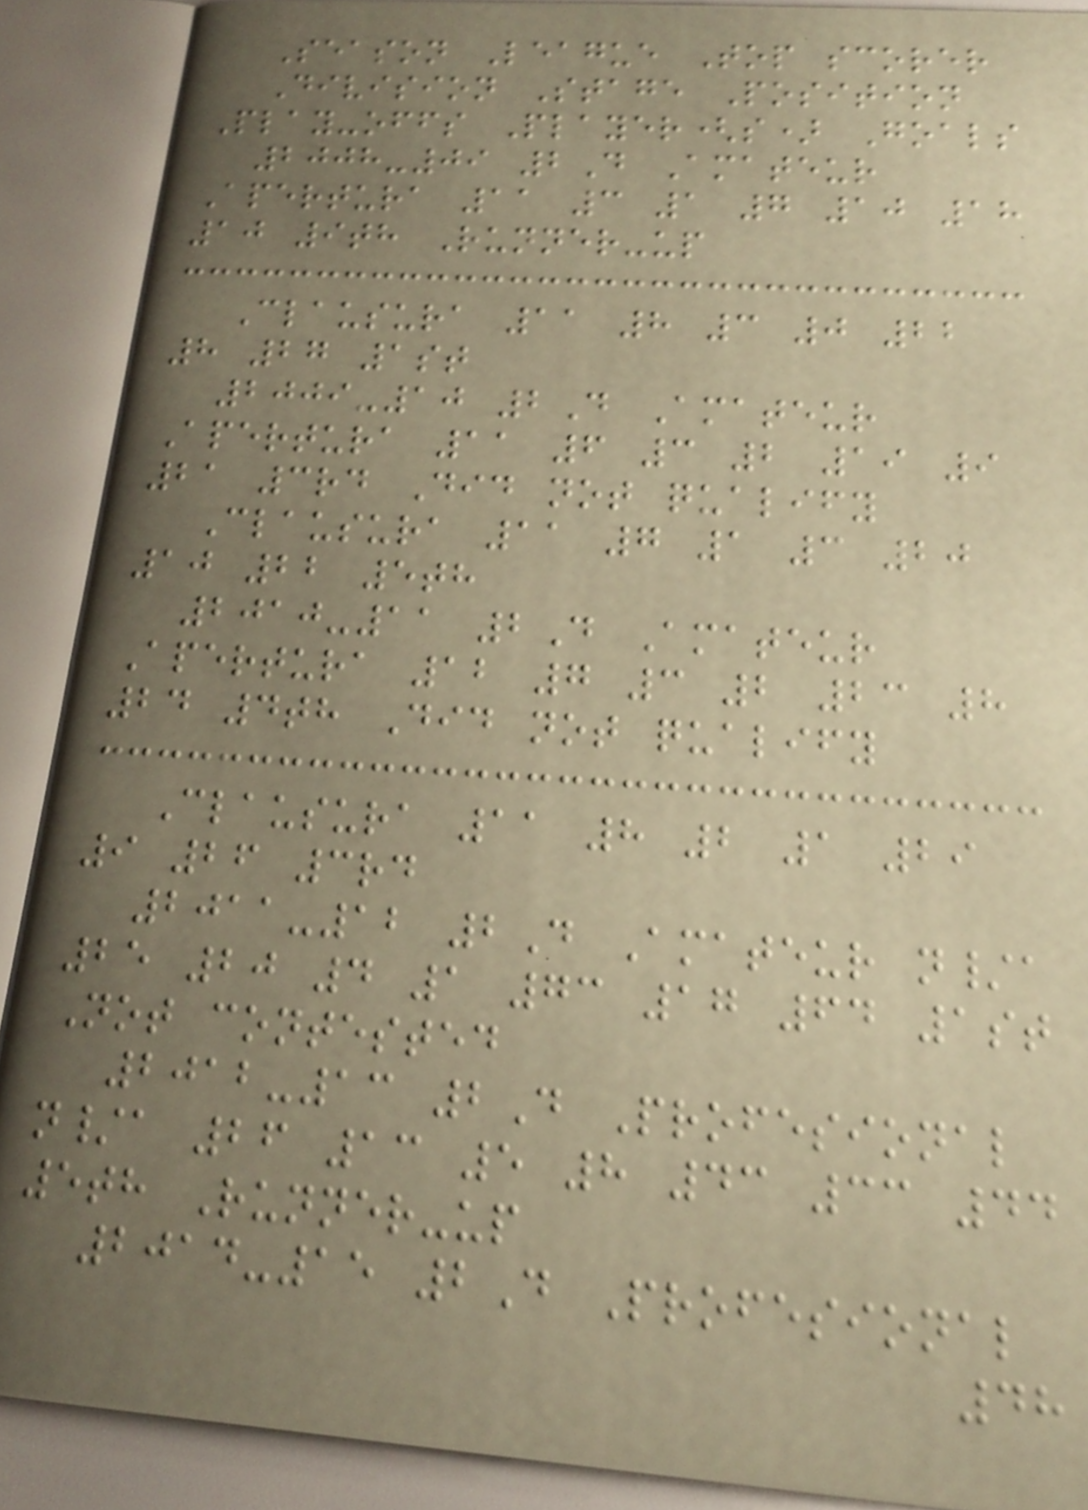Season League Top scorer
Division Stage Position
Play-offs Player(s) Goals
2008-09 2D Amateur
Apertura 11 3 1 7 10 18
10 9th Runner-up
Clausura 11 8 3 0 22
8 27 1st
2009-10 2D Amateur
Apertura 11 6 3 2 19 9
21 3rd Did not qualify
Clausura 11 7 1 3 20
10 22 5th
2010-11 2D Amateur
Apertura 12 7 3 2 23 8
24 4th Did not qualify
Clausura 11 8 2 1 29
9 26 3rd
2011-12 2D Amateur n/a
25 20 4 1 73 17 64 1st
Not contested
2012-13 2D Profesional
n/a 26 13 5 8 43 33 44
5th Runner-up
2014-15 2D Profesional
48
